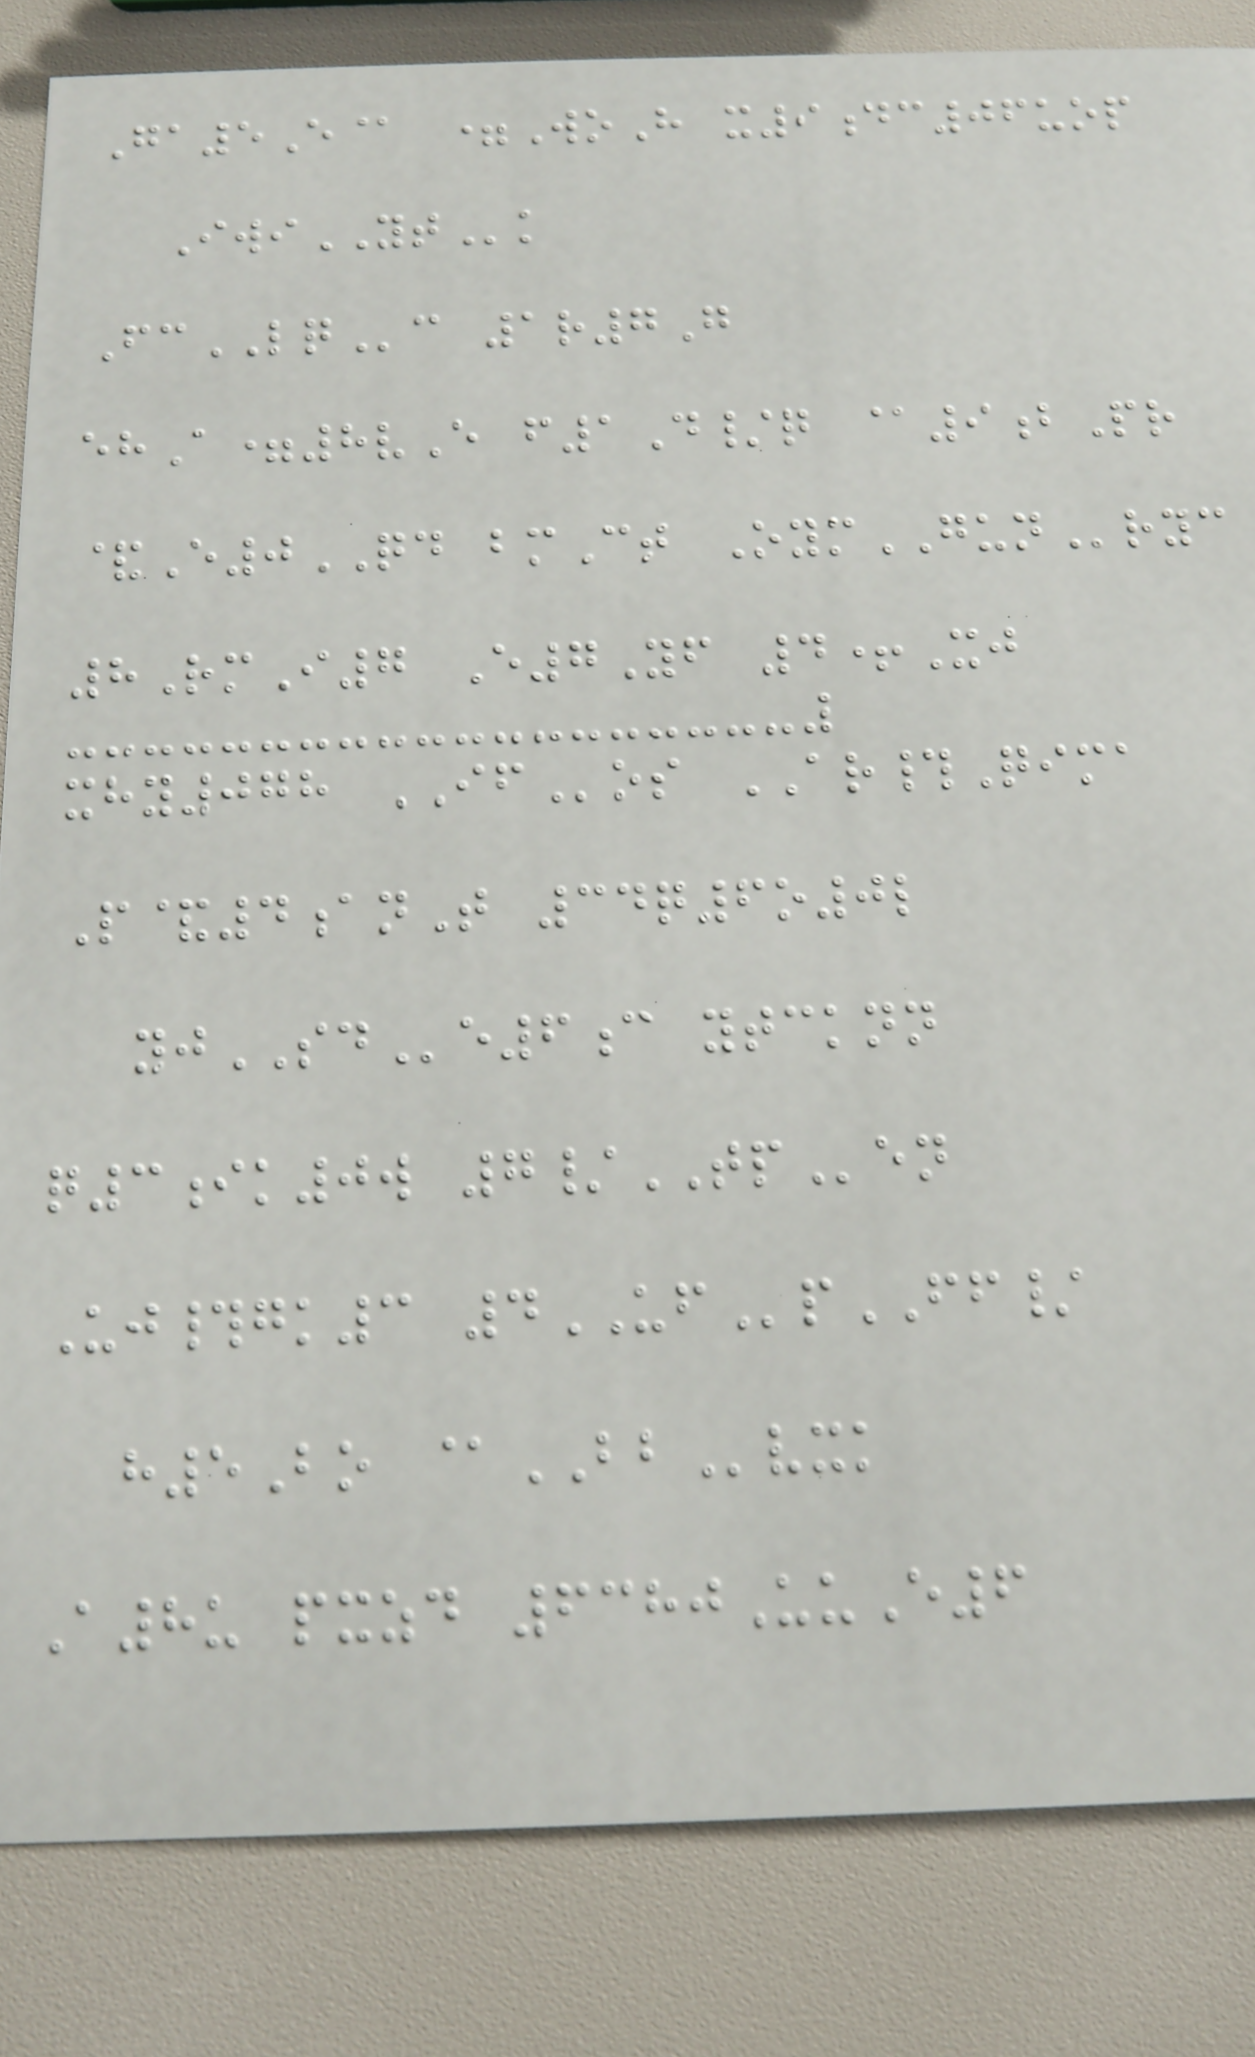Ga5E@ =WoH x9dc06uop
IwiYTk
FcLQc 1r7G
ehA=8vE f1D/q @9bPr
&E0QD bmCt OymGUNryc
8RmI7 E7Yf 4+Xj
xhy078 IFos AR#Qima
P&4anT 34q6o0l
yjSDe6c ytcknn
q3ik0w 7/TPen
Uj#gk3 4UFpFF/
h5Bo @BBvxk
A8u pxzd 6380UuE6
